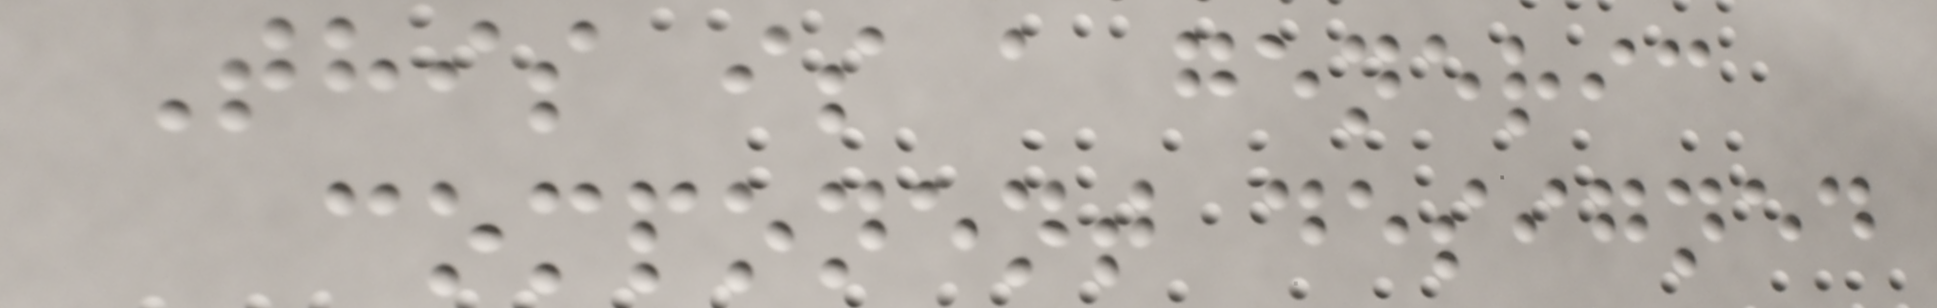This is a generic
component designed
